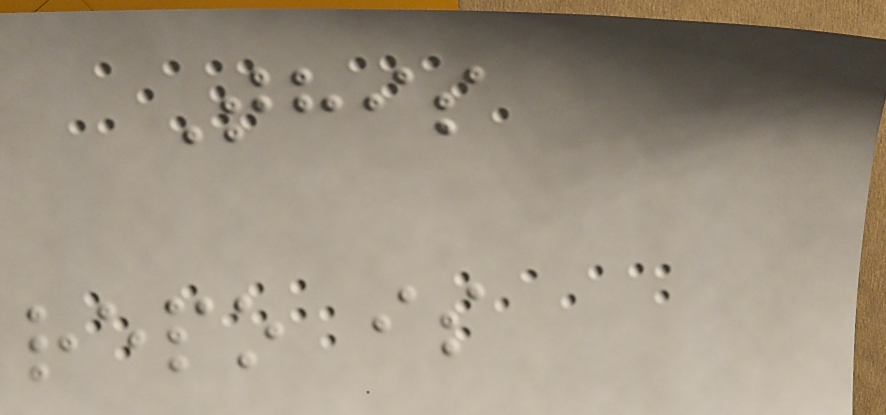This
repo is
